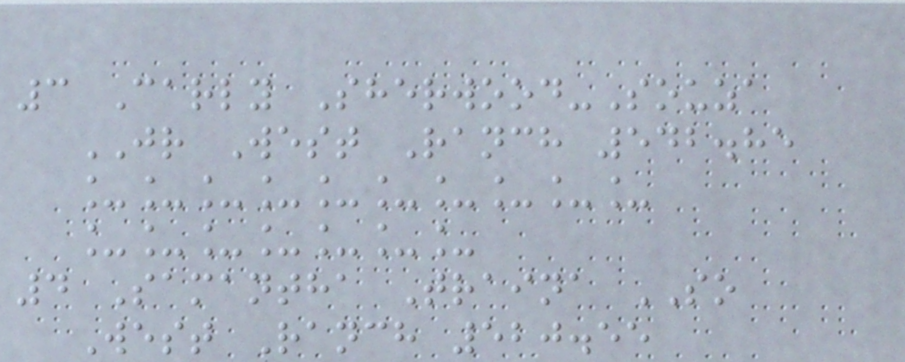3 Carly Sherwood-Souza
JR West Ranch 542.85
__________
_______
4 Samantha Traina SO
West Ranch 520.55
